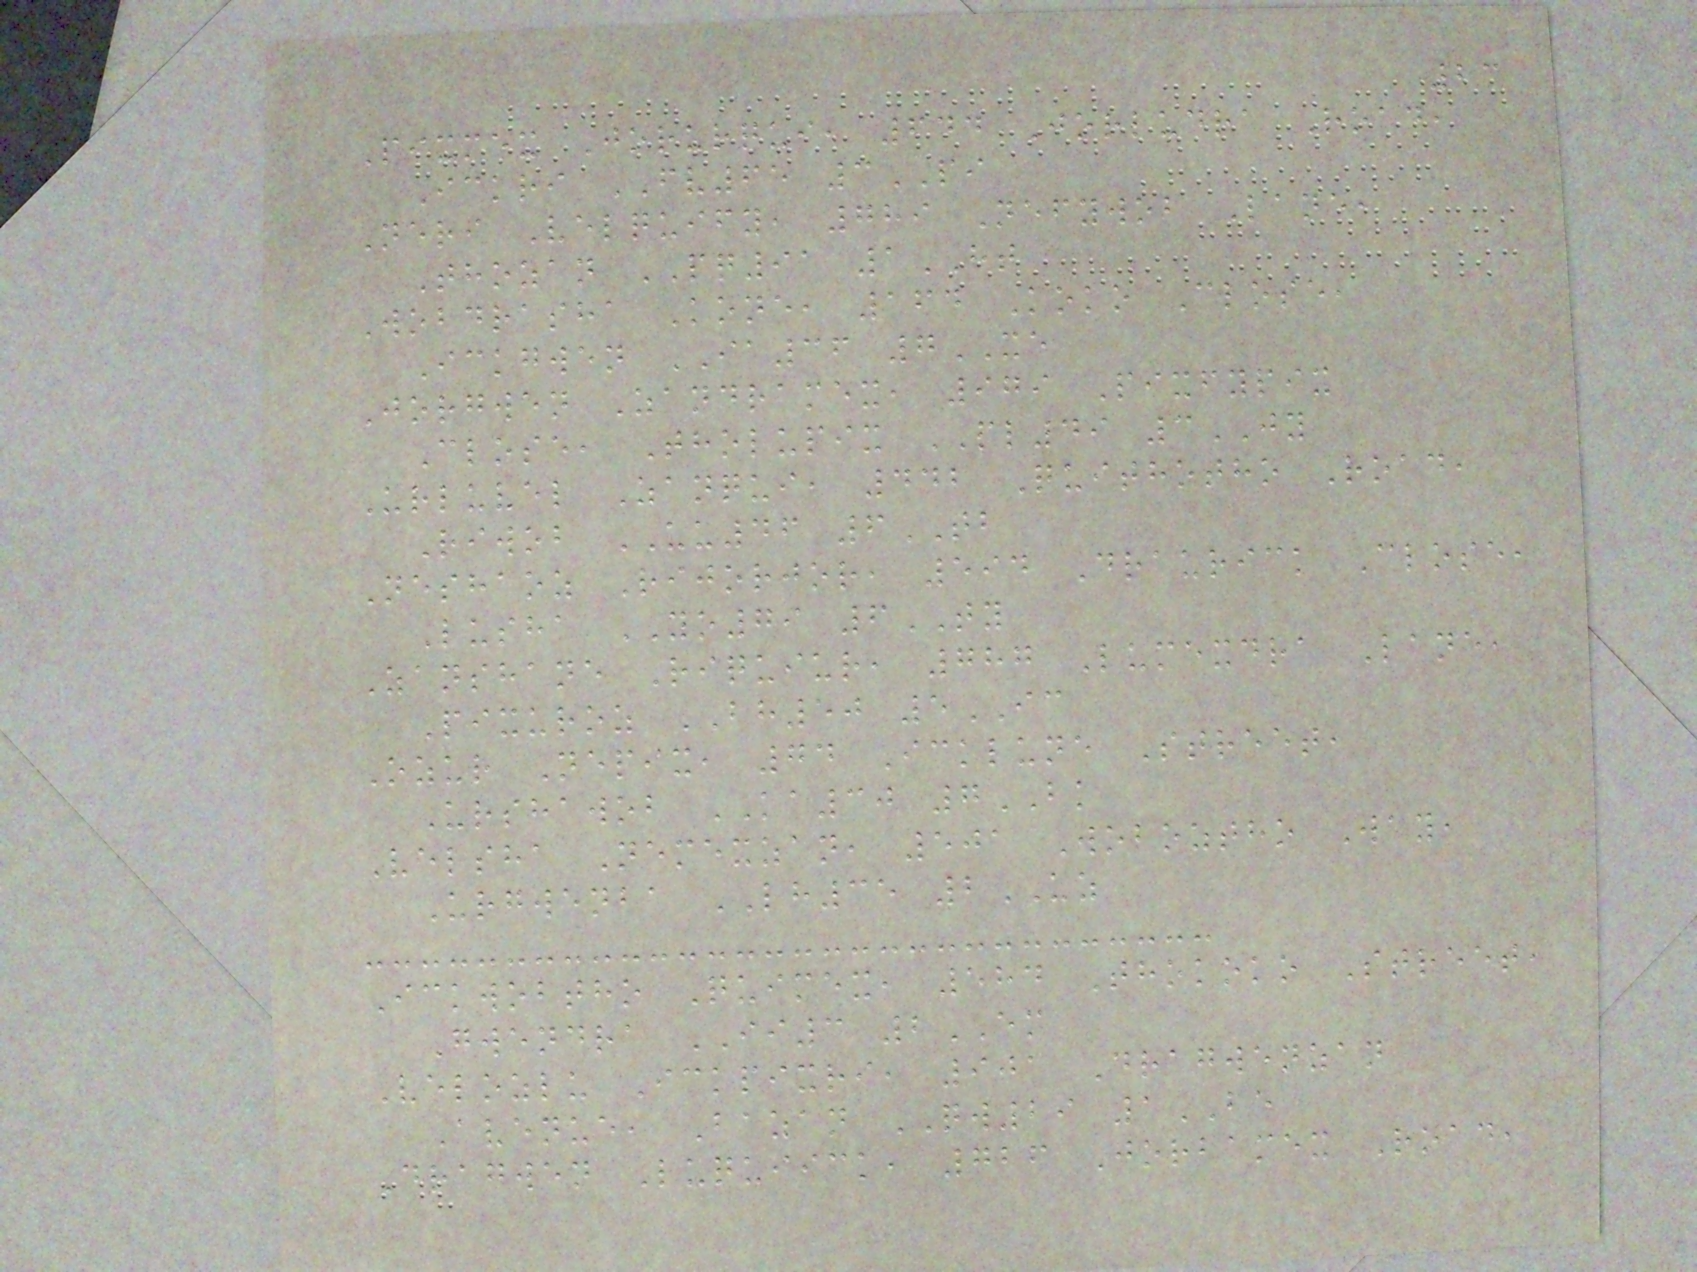23
Pixmex Jorurqui, 644 Jorludra Road,
Ickri FV65 3PI
Neri Velquify, 789 Nefywob Lane,
Thozan PQ91 1HT
Wobdrasha Kone, 164 Koko Close,
Ickgwen IA36 7XE
Jorgwen Zandramex, 979 Pixfypix
Close, Tholupix PL49 3JY
Urluvel Zanqui, 442 Quithotho Road,
Riwob UU46 6TB
Neshaoz Rijorjor, 594 Draurick Close,
Lusha YO79 6TY
Zanshane Riquiur, 787 Lumexdra Lane,
Pixuroz BH50 5IC
Ozur Nepix, 74 Icklune Street,
Urshawob KA30 7BK
Velsha Nemexzan, 501 Woboztho Way,
Urgwenba LH35 2UZ
Ickwobtho Quimex, 584 Thokoko Street,
Gwendra II3 2EM
Velozlu Ickpixri, 901 Dragwenzan
Avenue, Bazan QW29 1BE
Dragwen Luquiick, 726 Jorbamex Road,
